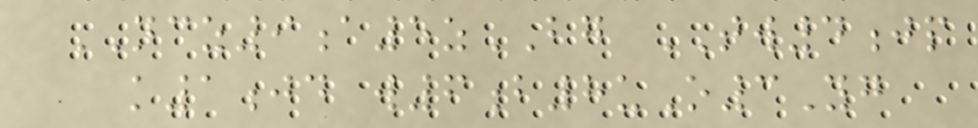NCZ9a5zBG TW4jp
k1jd w6b8uO3Yg
